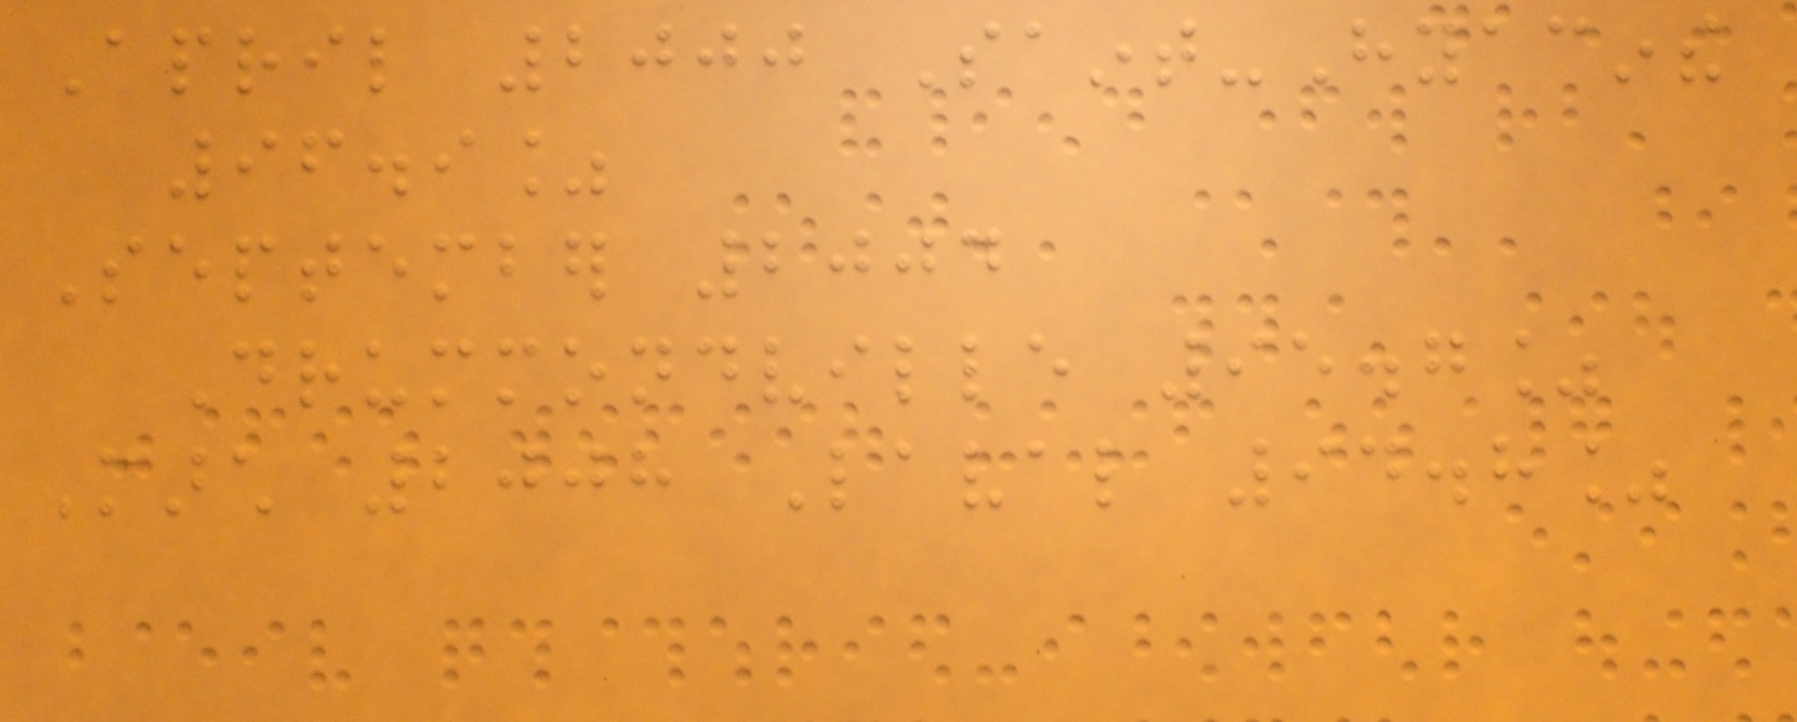April 2000 Saint-Hyacinthe
96.9%
September 2004
Drummondville 95.7%
March 2008 Laval 94.8%
